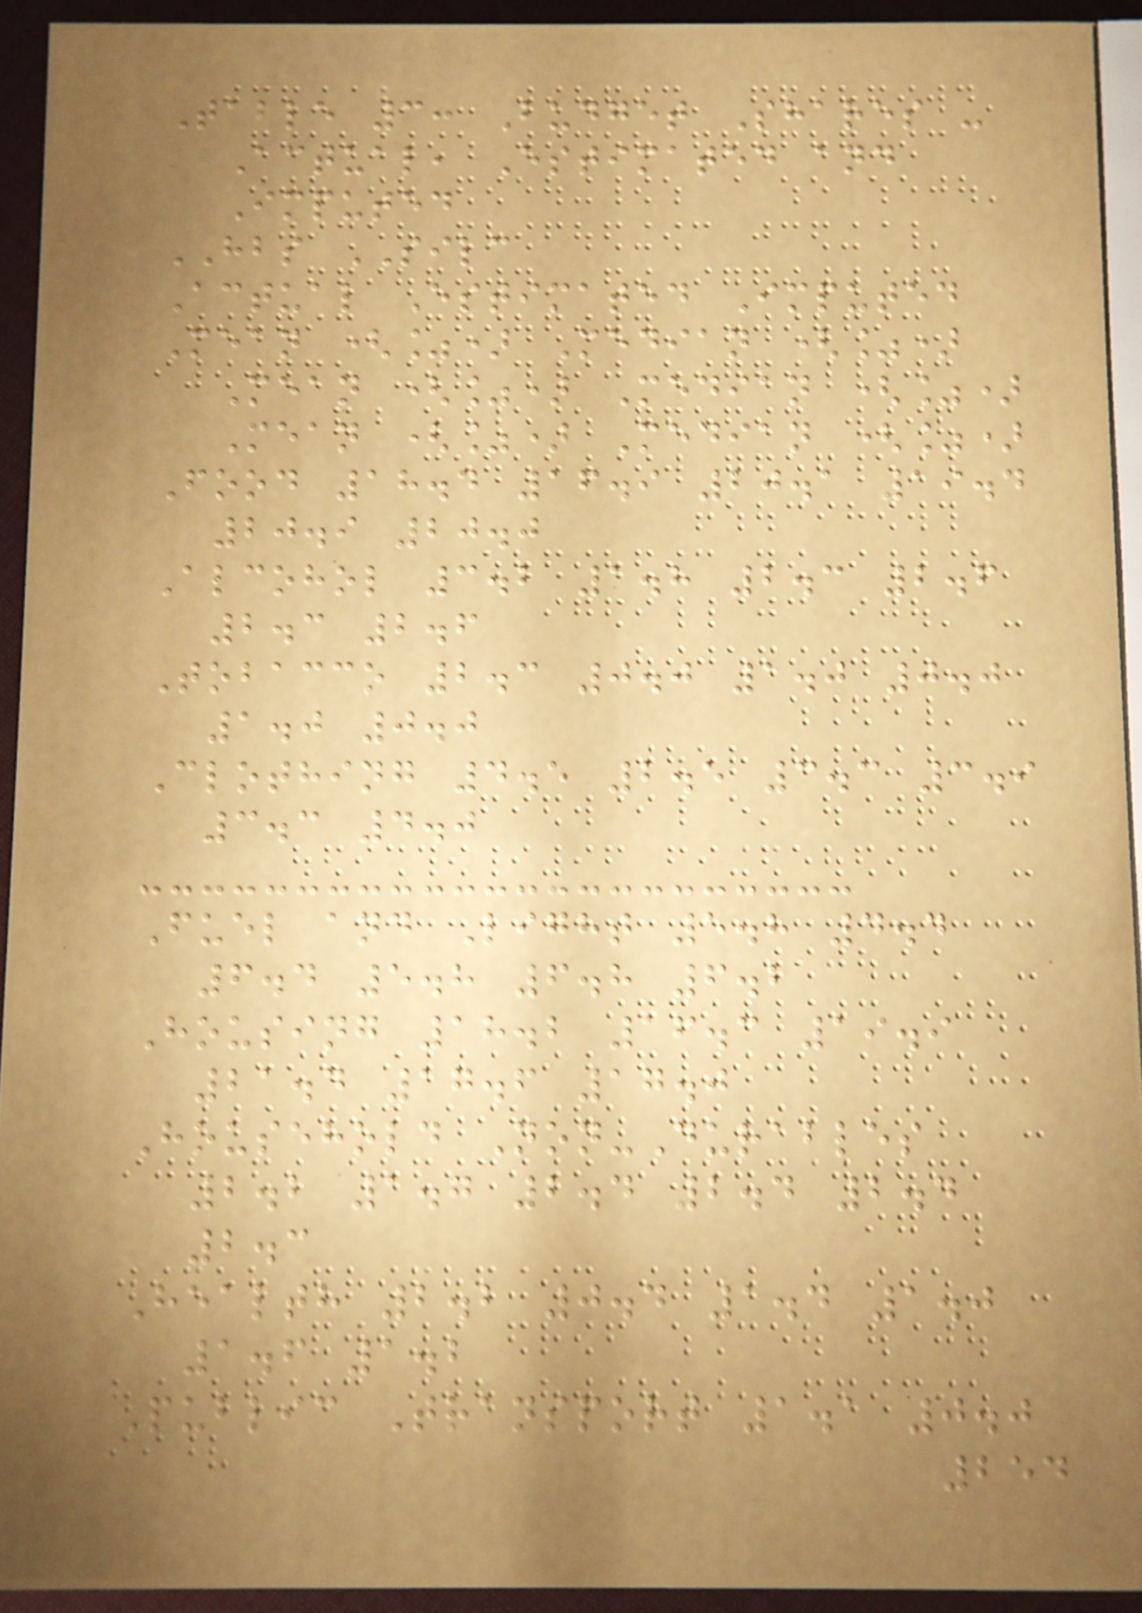Table 3: Budget Shares -
Actual, Estimated and
Imputed
HBS SILC
Actual Estimated Imputed
Mean (%) Median (%)
Mean (%) Median (%)
Mean (%) Median (%)
Food 18.4 16.9 20.1 19.4
20.9 20.0
Alcohol 3.2 1.8 2.3 2.6
2.3 2.6
Tobacco 2.3 0.0 1.0 0.0
1.0 0.0
Clothing 4.5 2.5 3.3 3.9
3.3 4.0
Fuel and Light 5.8 4.4
6.4 5.8 6.8 6.2
Housing 18.2 16.3 19.9
21.4 17.6 17.0
Household Non-Durables
2.2 1.7 2.4 2.4 2.4
2.3
Health 2.2 0.4 1.4 1.0
1.6 1.2
Public Transport 1.1 0.0
254
